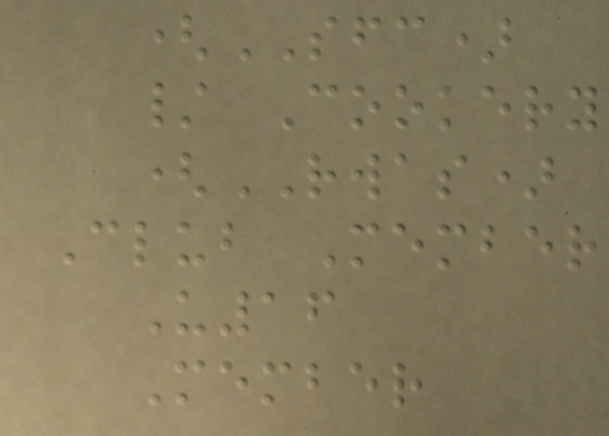(SFC)
/ Cookery
(RWAS)
Club Member
U16
Member
